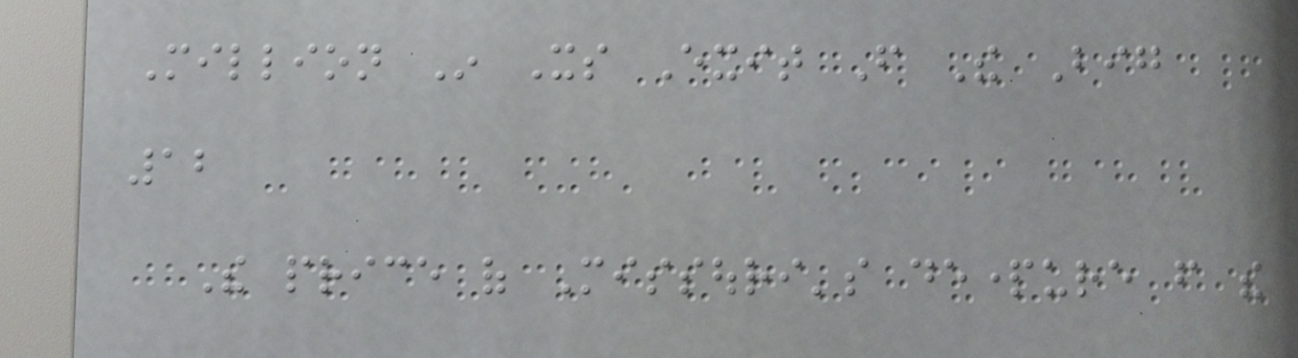Million In Its Exit From The Big
12
The price of Missouri's departure from the
